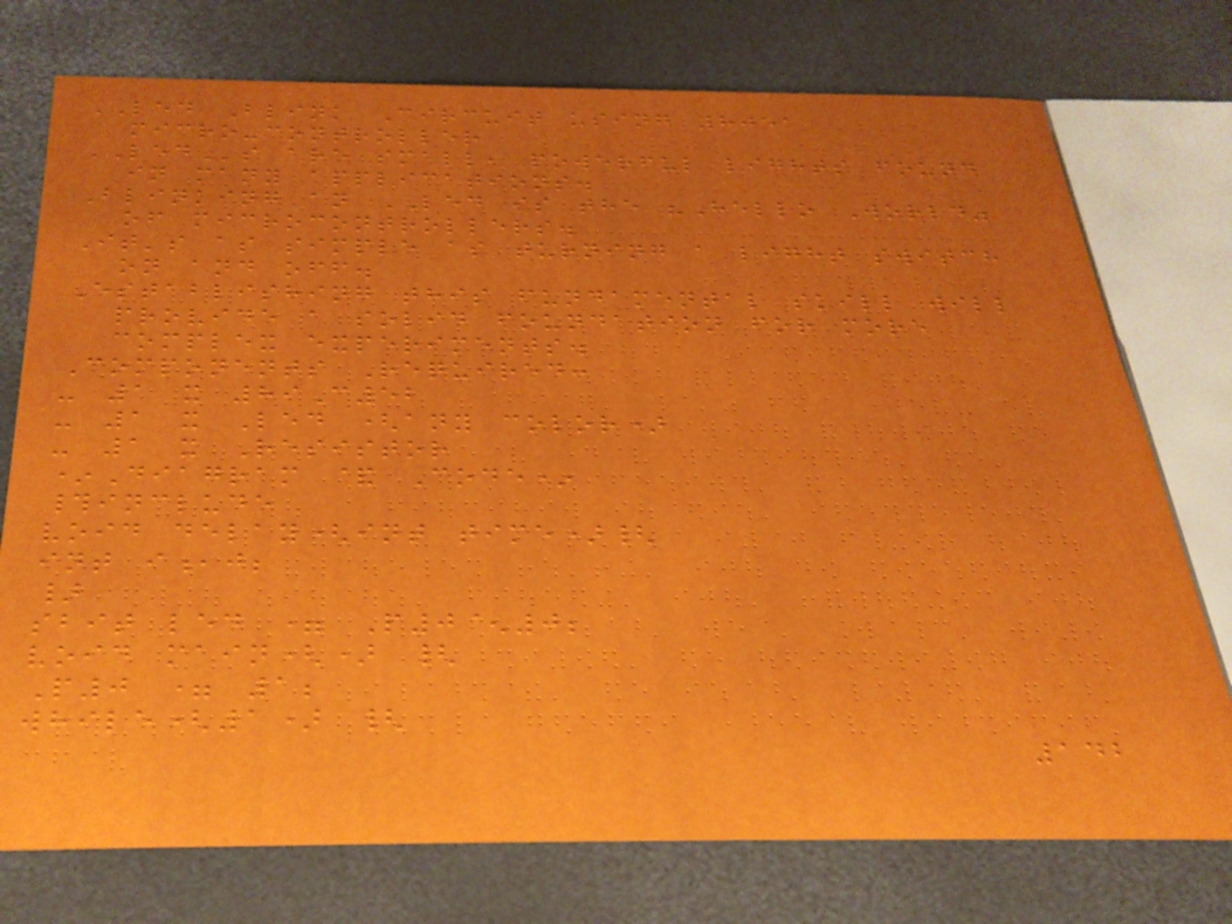LED Blink Circuit using 8051
micro-controller
LEDs are small, powerful lights found
in many applications.
Blinking an LED is the "Hello World"
of microcontrollers.
It's as simple as turning a light switch
on and off.
Establishing this fundamental skill will
provide a solid foundation for more
complex experiments.
Components Required:
- 1 x 89C52
- 1 x Led (any color)
- 1 x Resistor
*Diagram & Code*
#include
void delay(int time){
int i,j;
}
sbit led = P0^0;
void main() {
P0 = 1;
while(1) {
142
